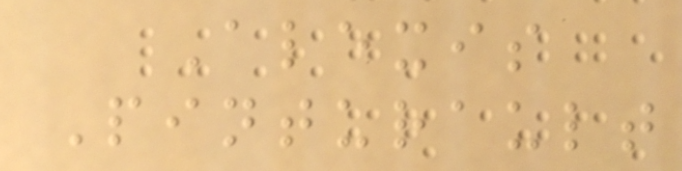Alexis
Pinturault
